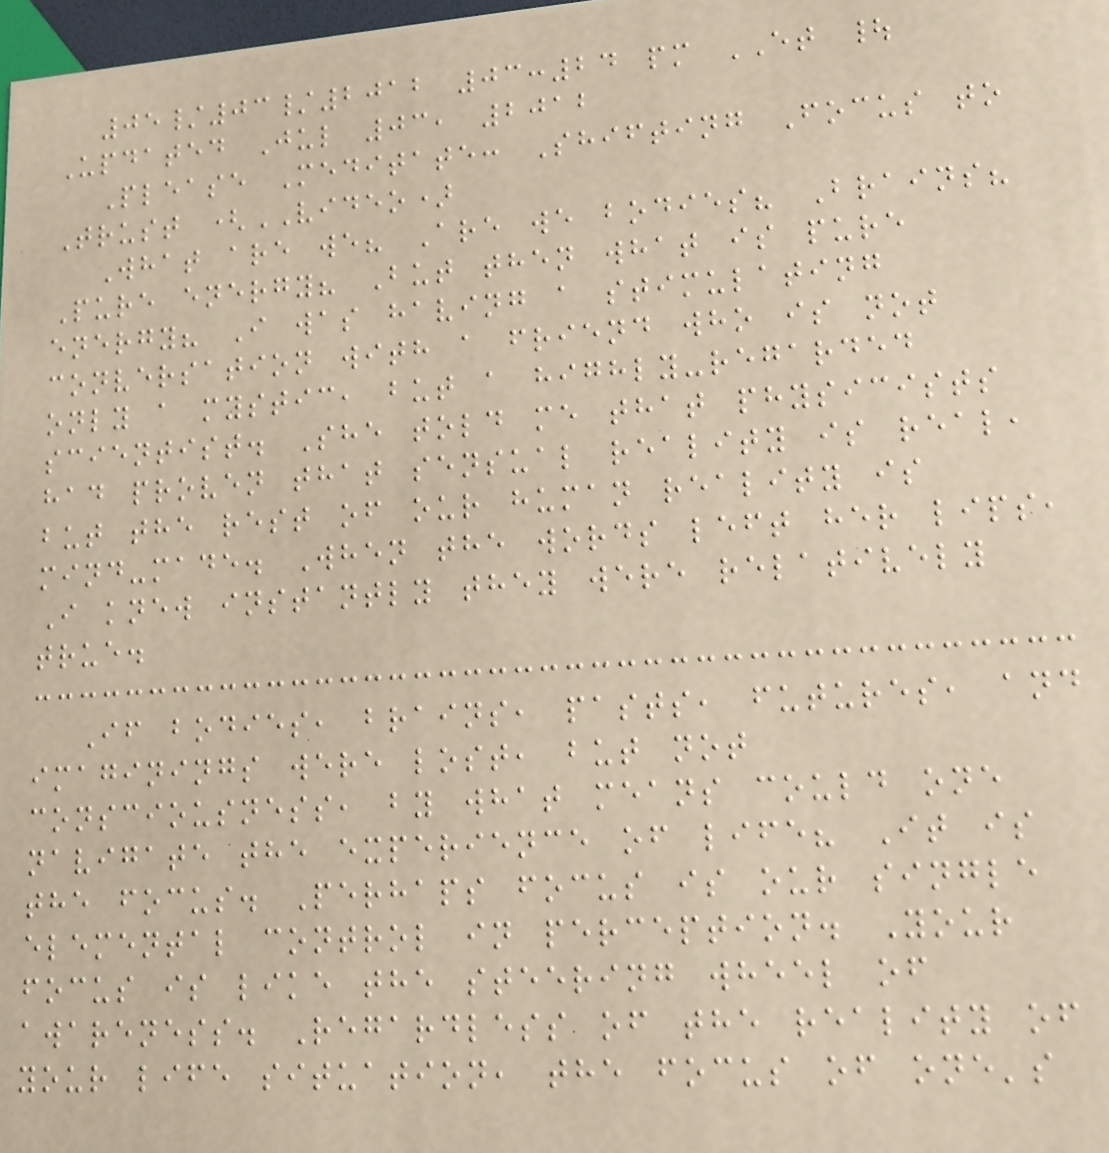05/03/2012 03:24 pm ET |
Updated Jul 03, 2012
Please Meditate: Shifting Focus to
Trust (VIDEO)
What are we? Are we bodies? Brains?
Pure energy? But then what is pure
energy? I was having a stimulating
conversation with a friend who is not
only a mystic, but a highly-regarded
scientist. She told me that physicists
had proven that sensual reality is real,
but the rest of our human reality is
mind-made. When the words left her lips,
I knew instantly they were relatively
true.
If bodies, brains, pasts, futures, and
imaginings were lost, but not
consciousness, by what means could one
navigate the experience of life? It is
the focus. Perhaps focus is our single
elemental control in perception. Your
focus is like the steering wheel of
awareness. Regardless of the reality of
your life situation, the focus of one's
